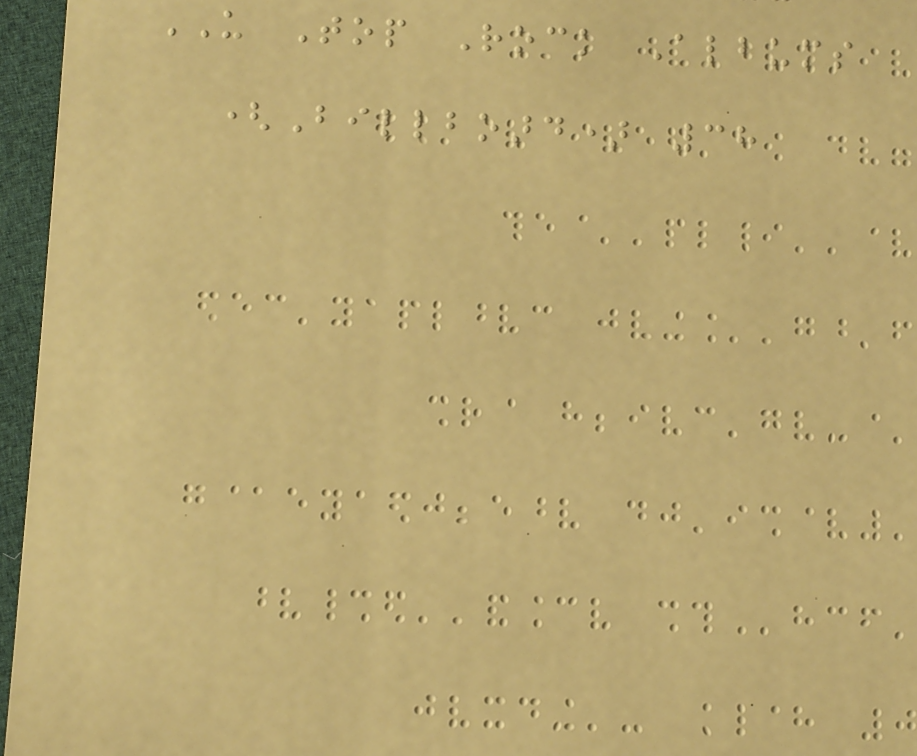US Top Rock Albums
(Billboard) 38
